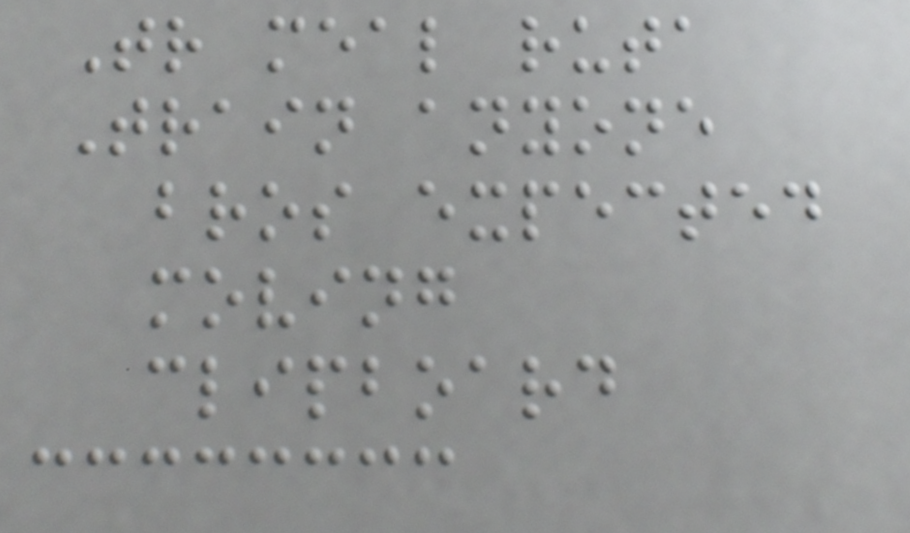Tr meal ruta
Train anyone
bros expected
moving
clipboard
